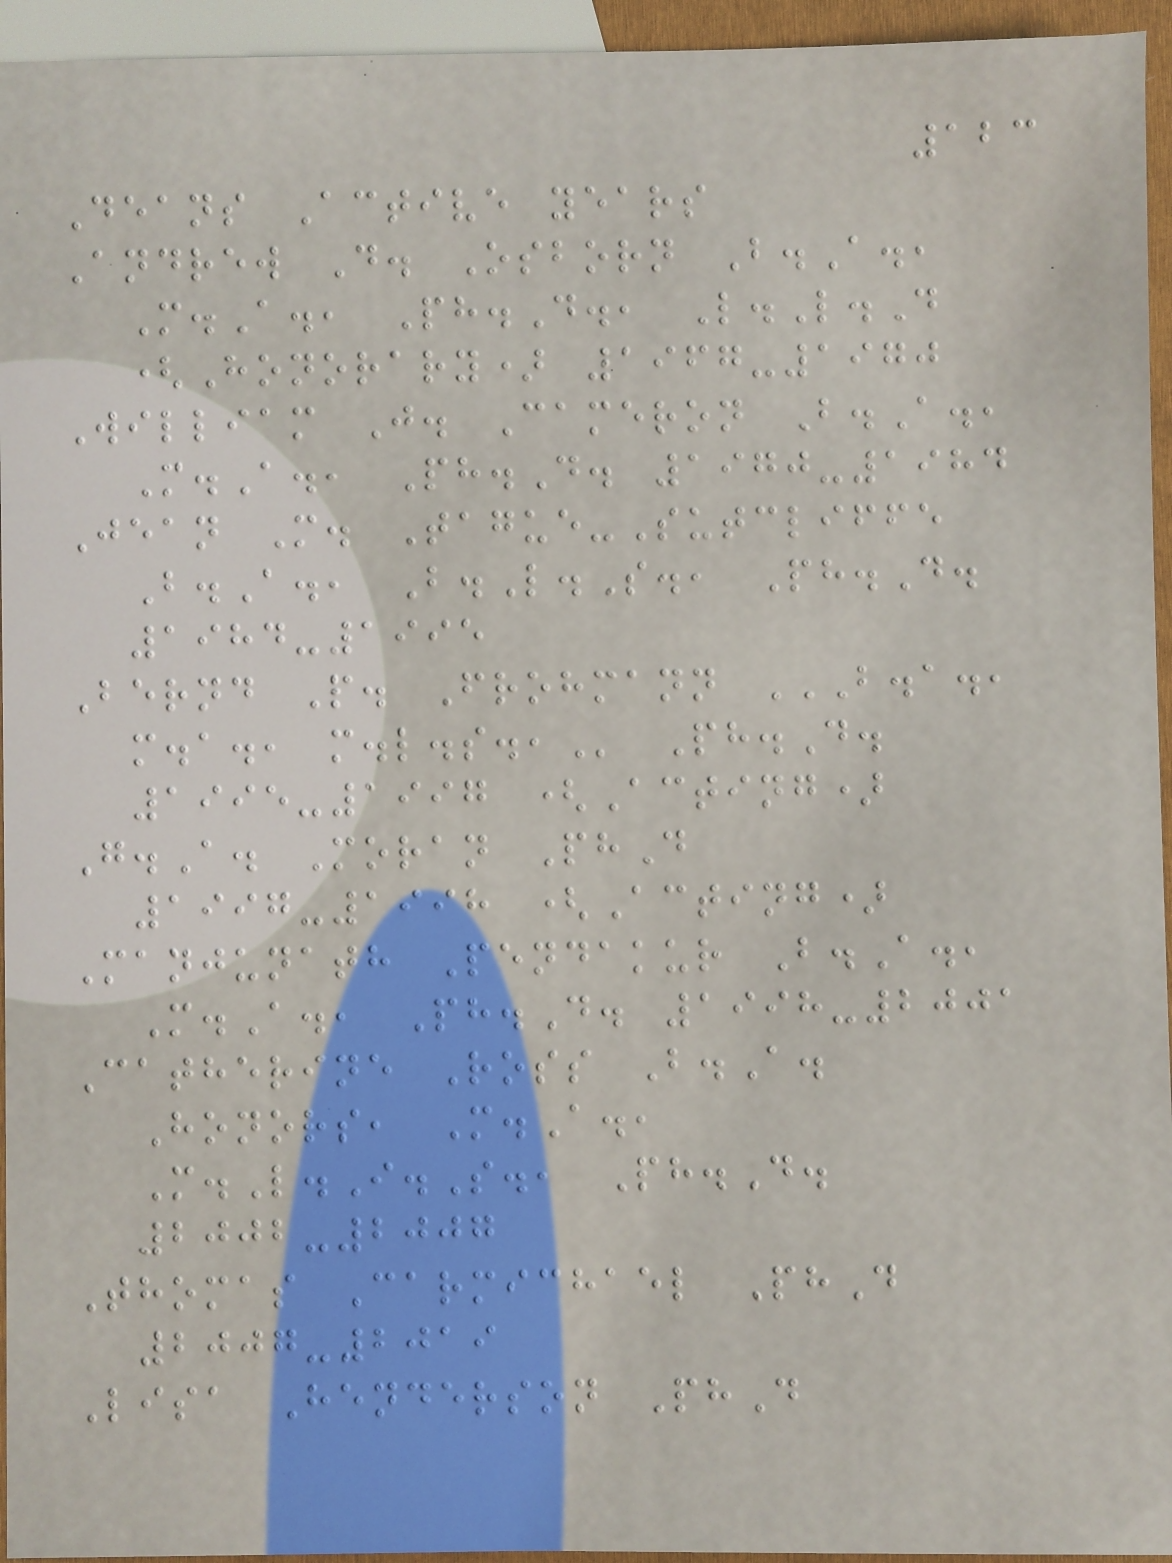123
Deans Active years
Andrew D. Osborn B.A.,
M.A., Ph.D., L.L.D
(Honorary) 1967-1970
William J. Cameron B.A.,
M.A., Ph.D. 1970-1984
Jean M. Tague-Sutcliffe
B.A., B.L.S., Ph.D.
1984-1995
Bernd P. Frohmann B.A.,
M.A., M.L.S., Ph.D.
1995-1997 (Acting)
G.A. Moran PhD
1997-1998 (Acting)
Manjunath Pendakur B.A.,
M.A., Ph.D. 1998-2001
Catherine Ross B.A.
Honors, M.A.,
M.L.I.S., Ph.D.
2002-2007
Thomas Carmichael PhD
2007-2019
Lisa Henderson PhD
